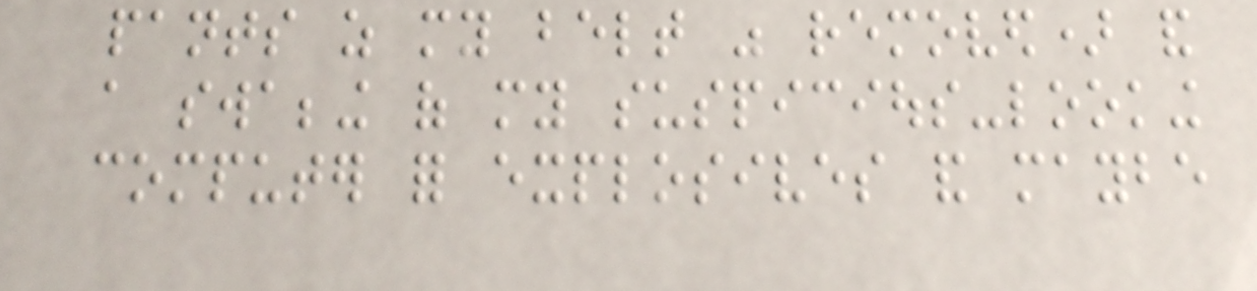pants as my belt was removed) and
a swabbing of my suspicious-looking
computer for explosives and maybe
